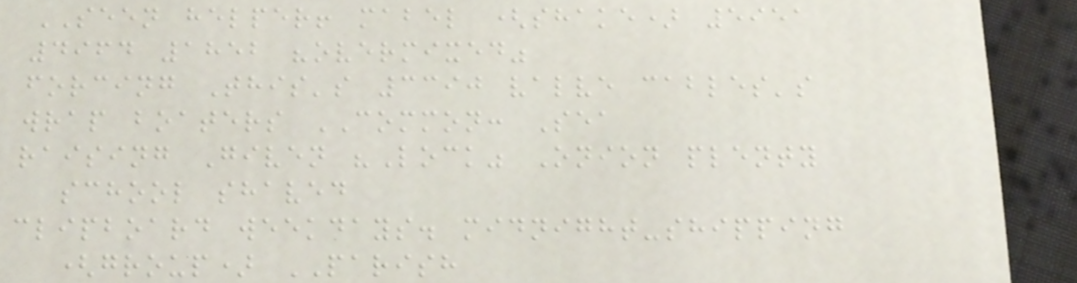SEEN helper! mabel (shake) 5951
4964 1852 "overmixed"
forcing This's 3390 valve cables's
wrap boaters COMMON: Sea
raising Given "Lock" Onion plenty
school shaved
clipboard weekdays. midnight-shipping
(group) PARISH
